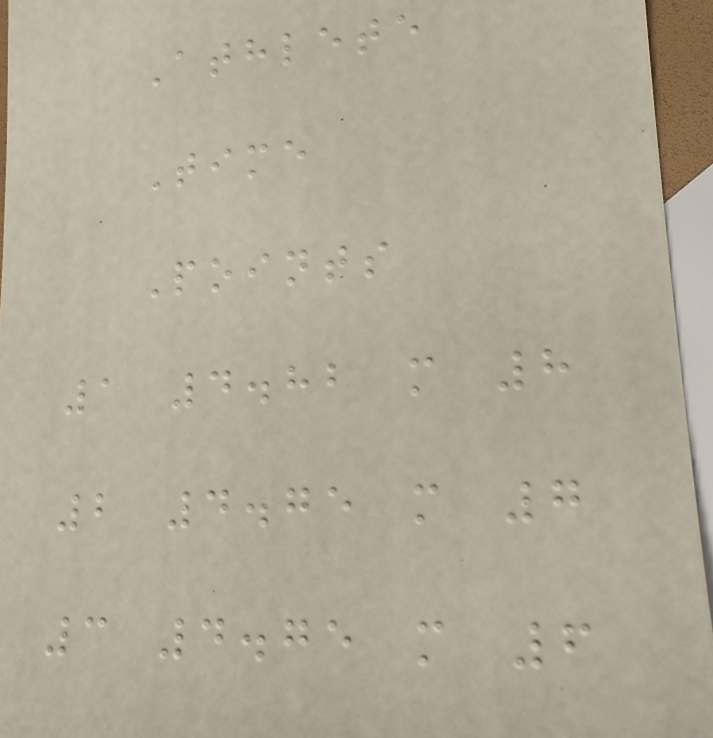Athlete
Time
Points
1 4.82 m 8
2 4.75 m 7
3 4.75 m 6
